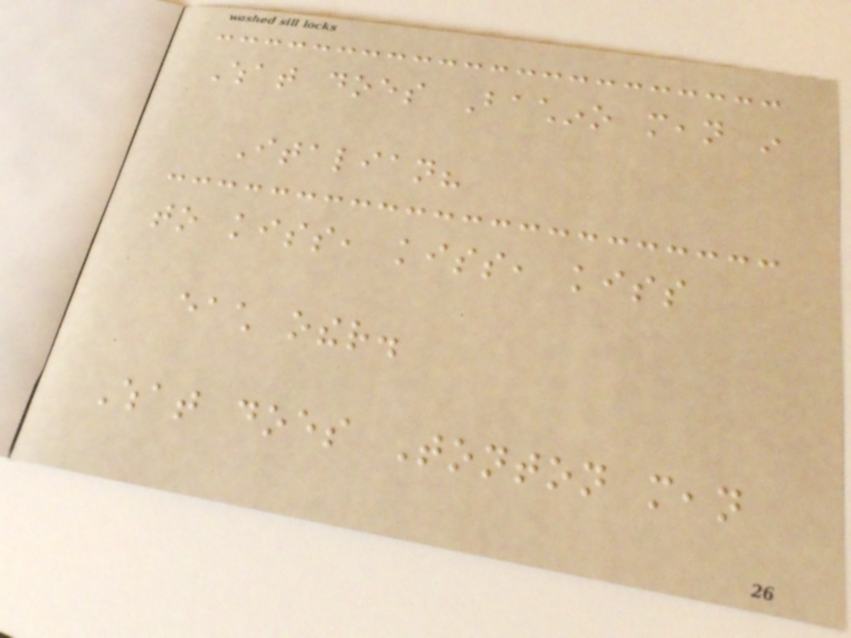What does Bachino mean in
Italian?
to kiss, kiss, kiss
each other.
What does Tonton mean
